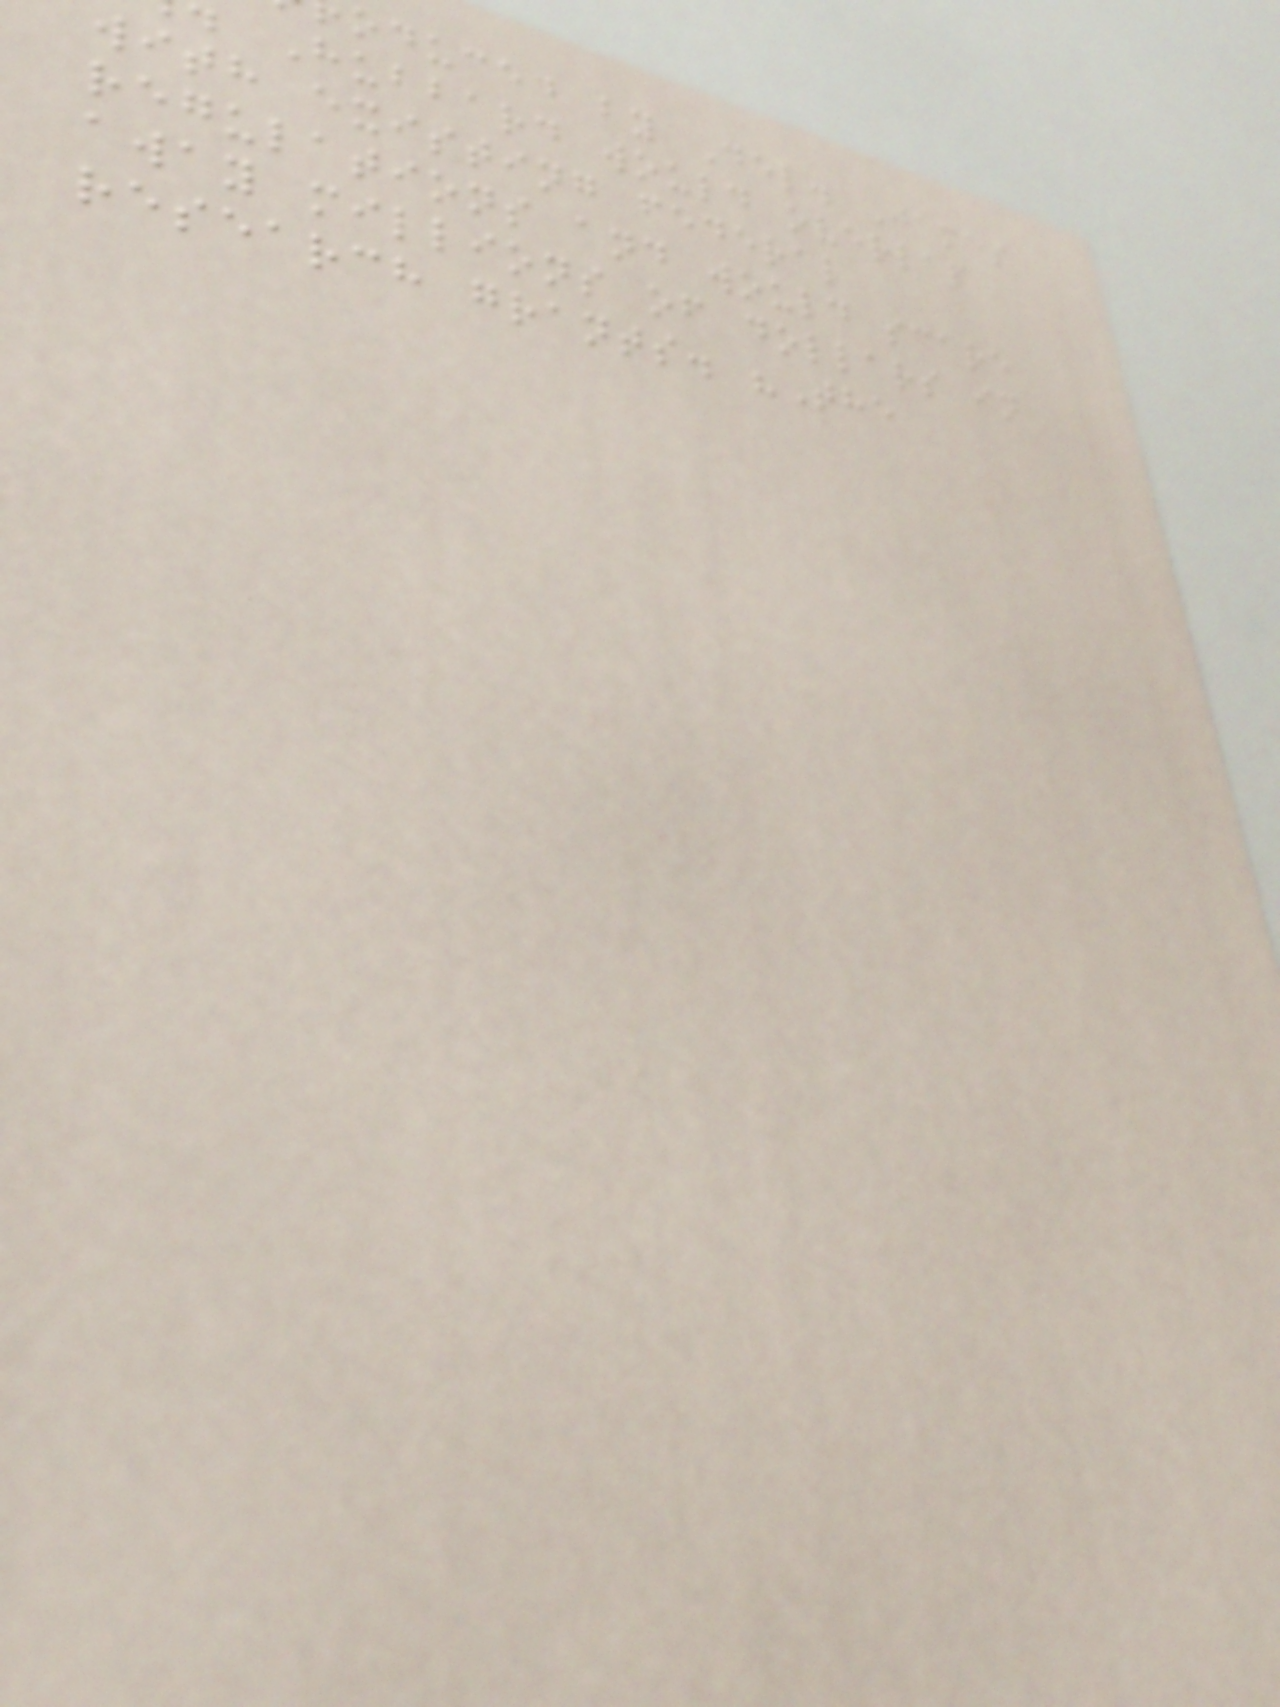oduced by Del. James
Hubbard would overlap
with existing federal
regulations and would scare
away millions of dollars in
research grants. "The
